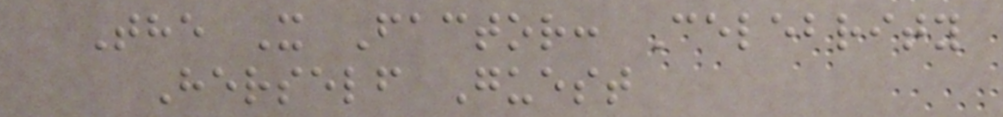The X Factor: Celebrity
Herself Guest
